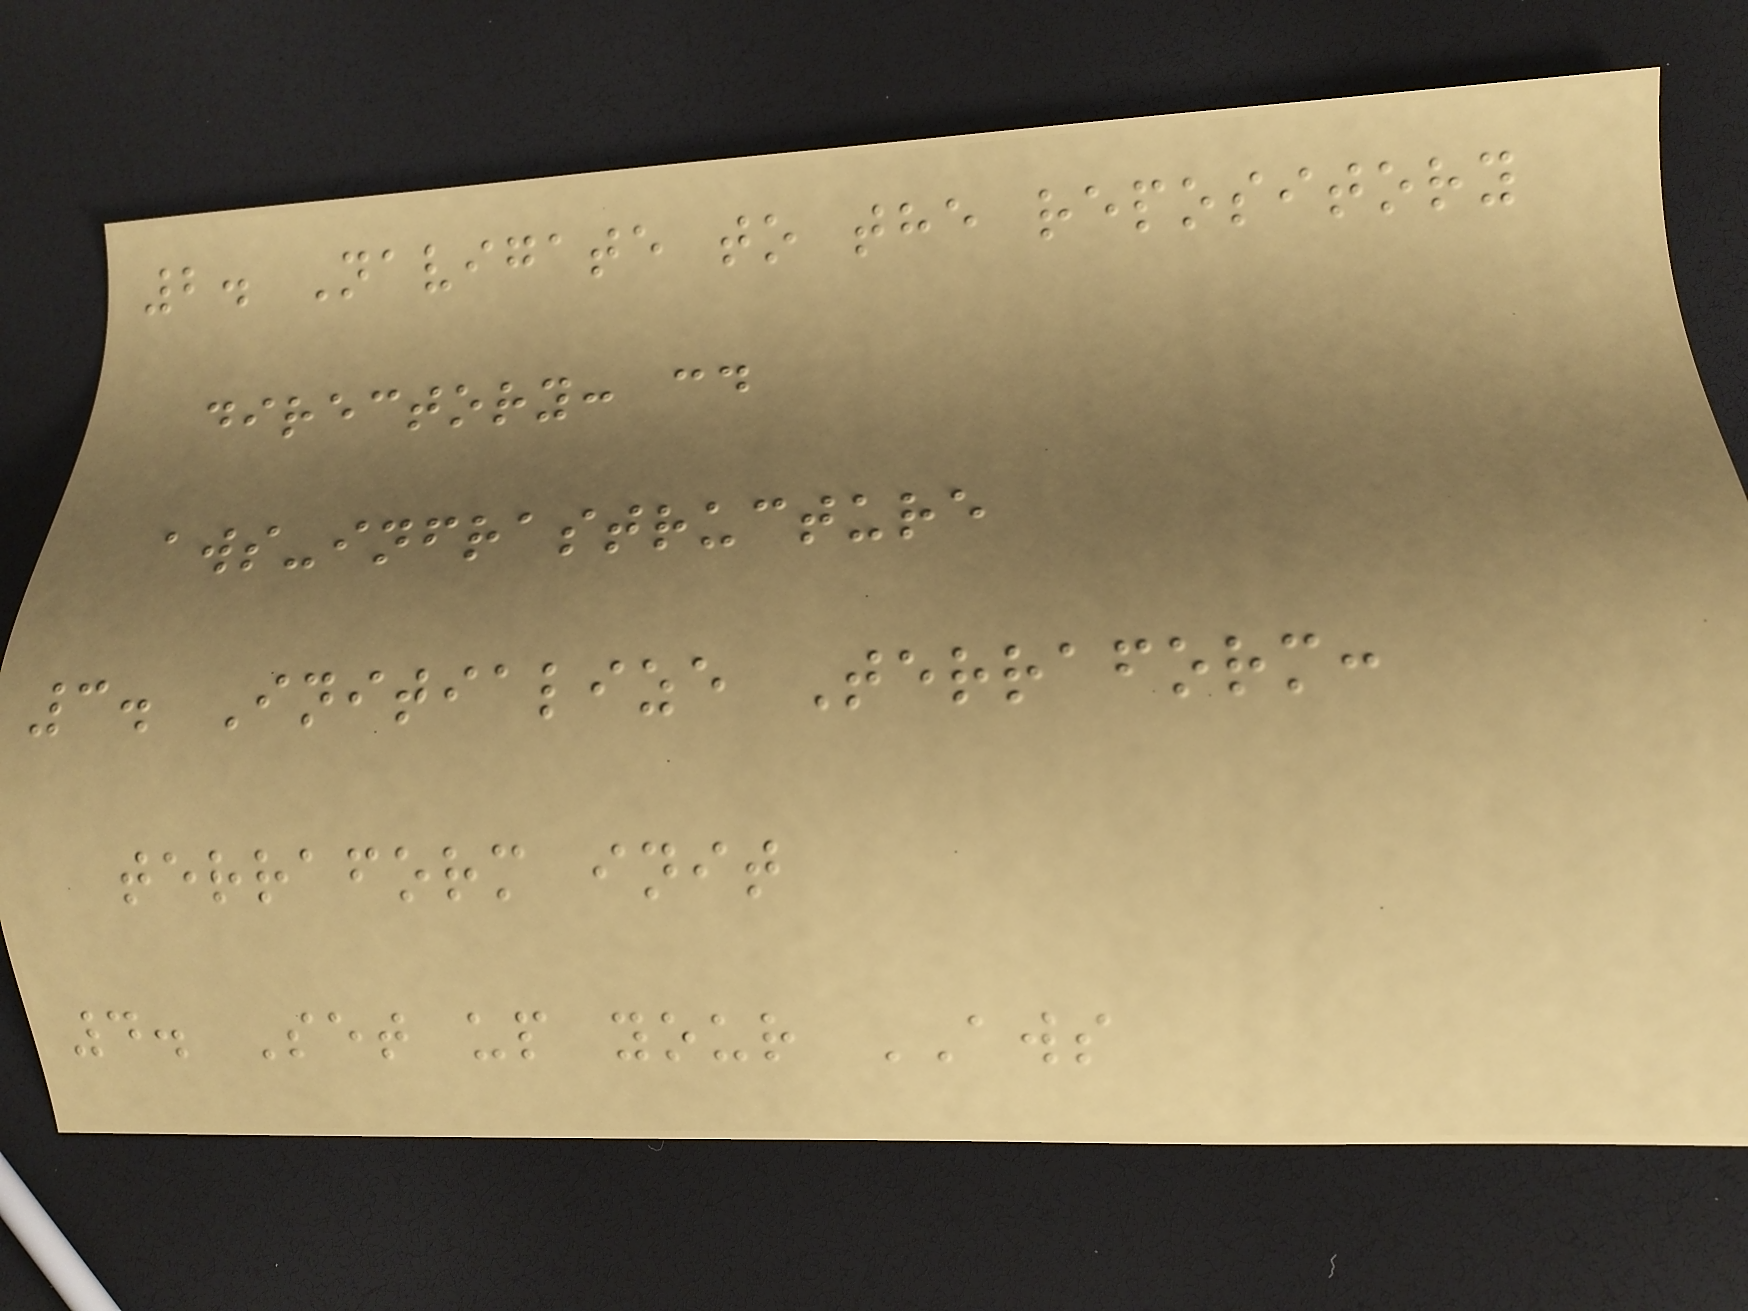2. Navigate to the repository
directory: cd
aws-infrastructure
3. Initialize Terraform:
terraform init
4. Set up your AWS
